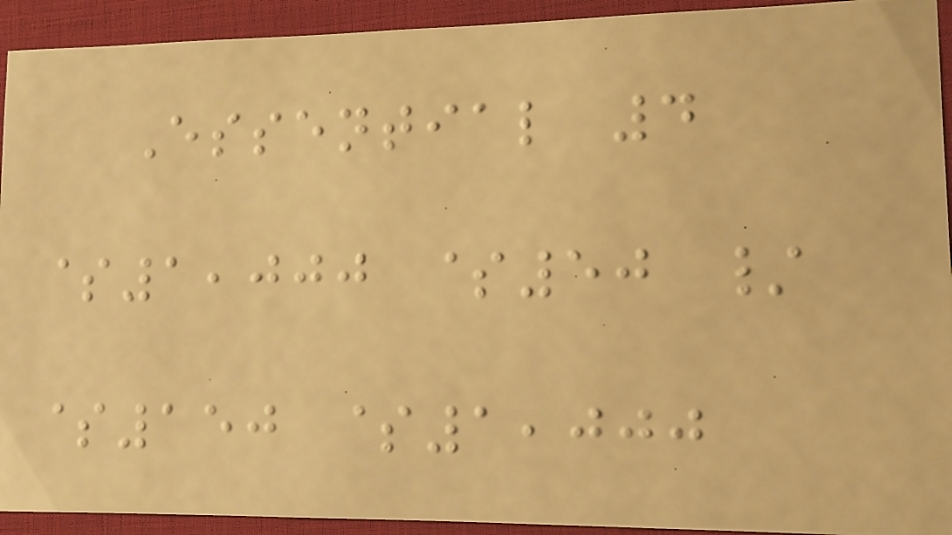Essential 4
$1,000 $50 /
$150 $1,000
